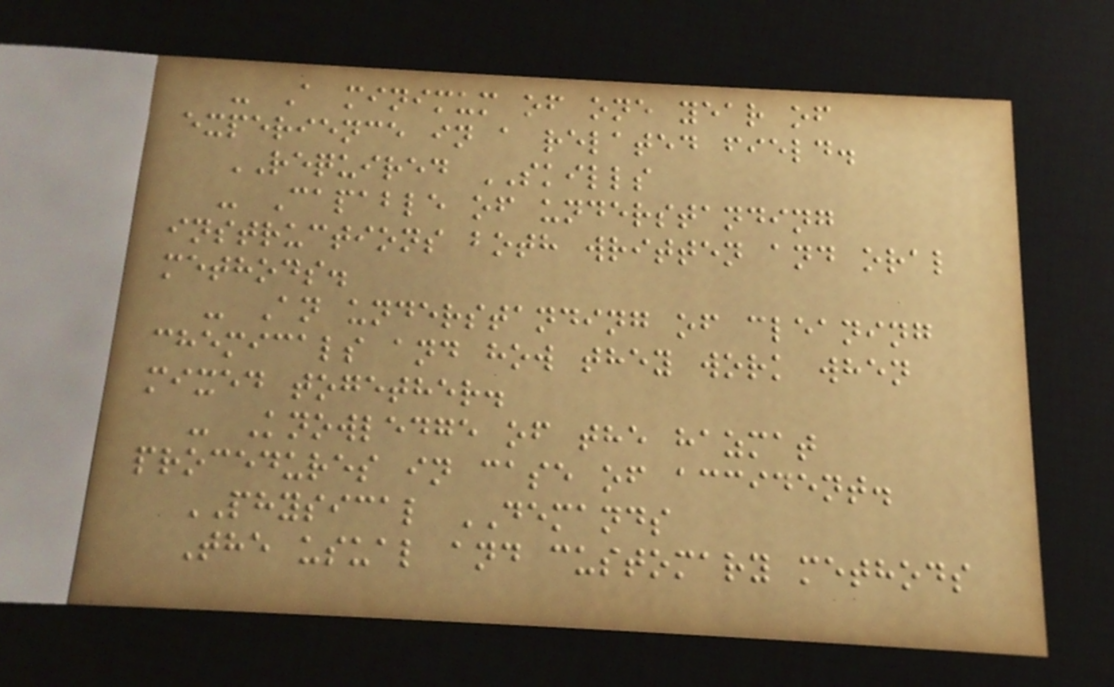- A minimum of one year of
experience in a related field.
REQUIRED SKILLS
- Capable of understanding
instructions both written and oral
methods.
- An understanding of cleaning
chemicals and how they work when
mixed together.
- Knowledge of the hazmat
procedures in case of accident.
PHYSICAL DEMANDS
The usual and customary methods
